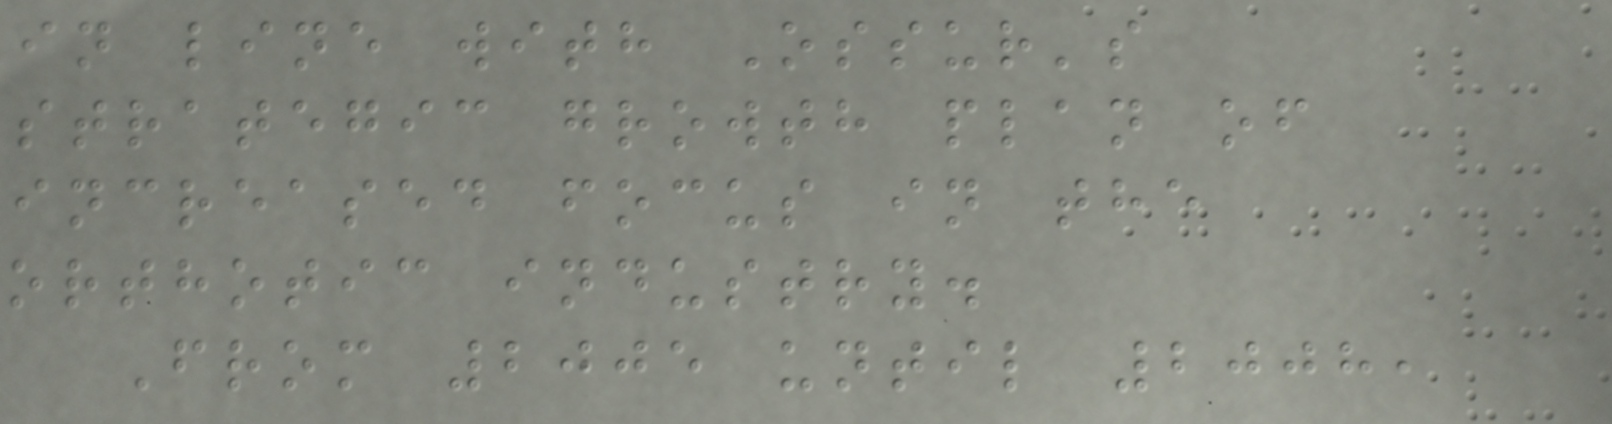in line with Ossur's
strategic growth plan of
increased focus in the
orthotic industry.
From 2005 until 2008,
